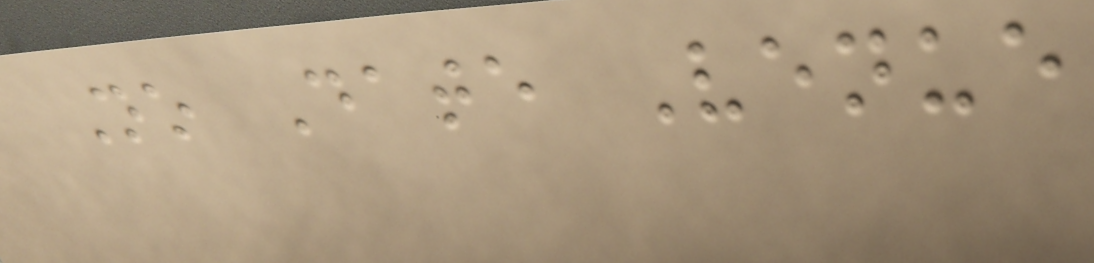No Date Venue
